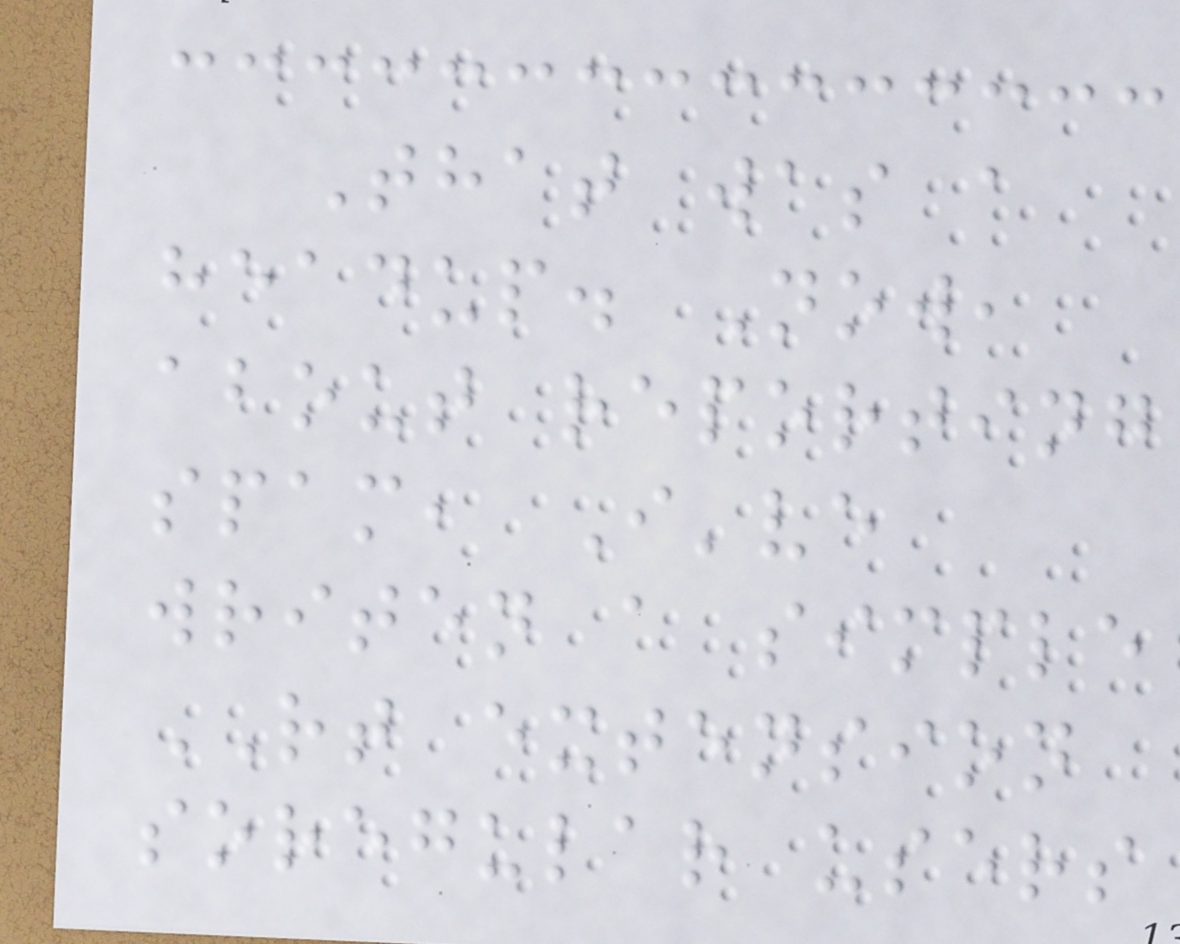That was a
headup. Now,
about reporting
spam, I've
writen a simple
RT extension
soregular users
